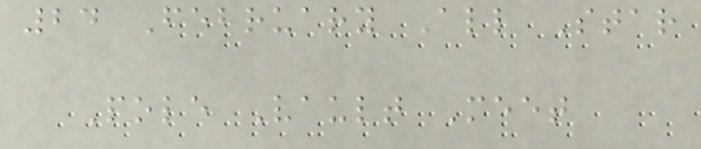24 February All Star
Pole Vault Meet
